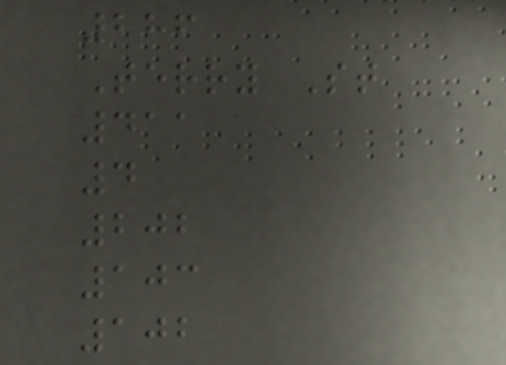286
Terry St
411
4
202
103
102
